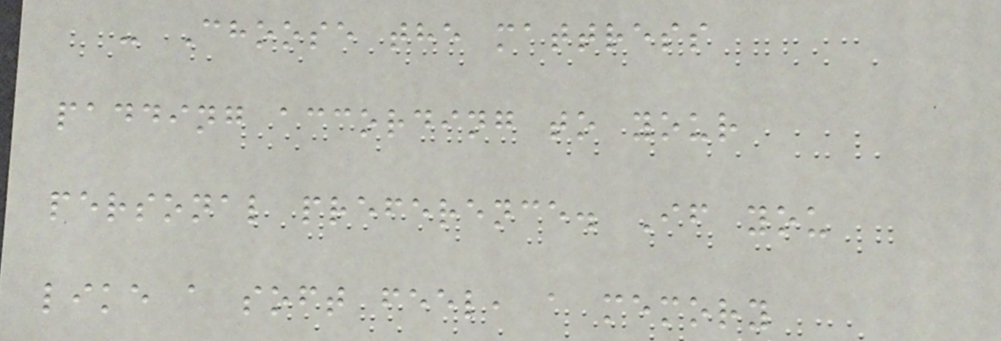- Choose the mattress
padding according to your
personal preference. If you
like a soft feel, a memory
